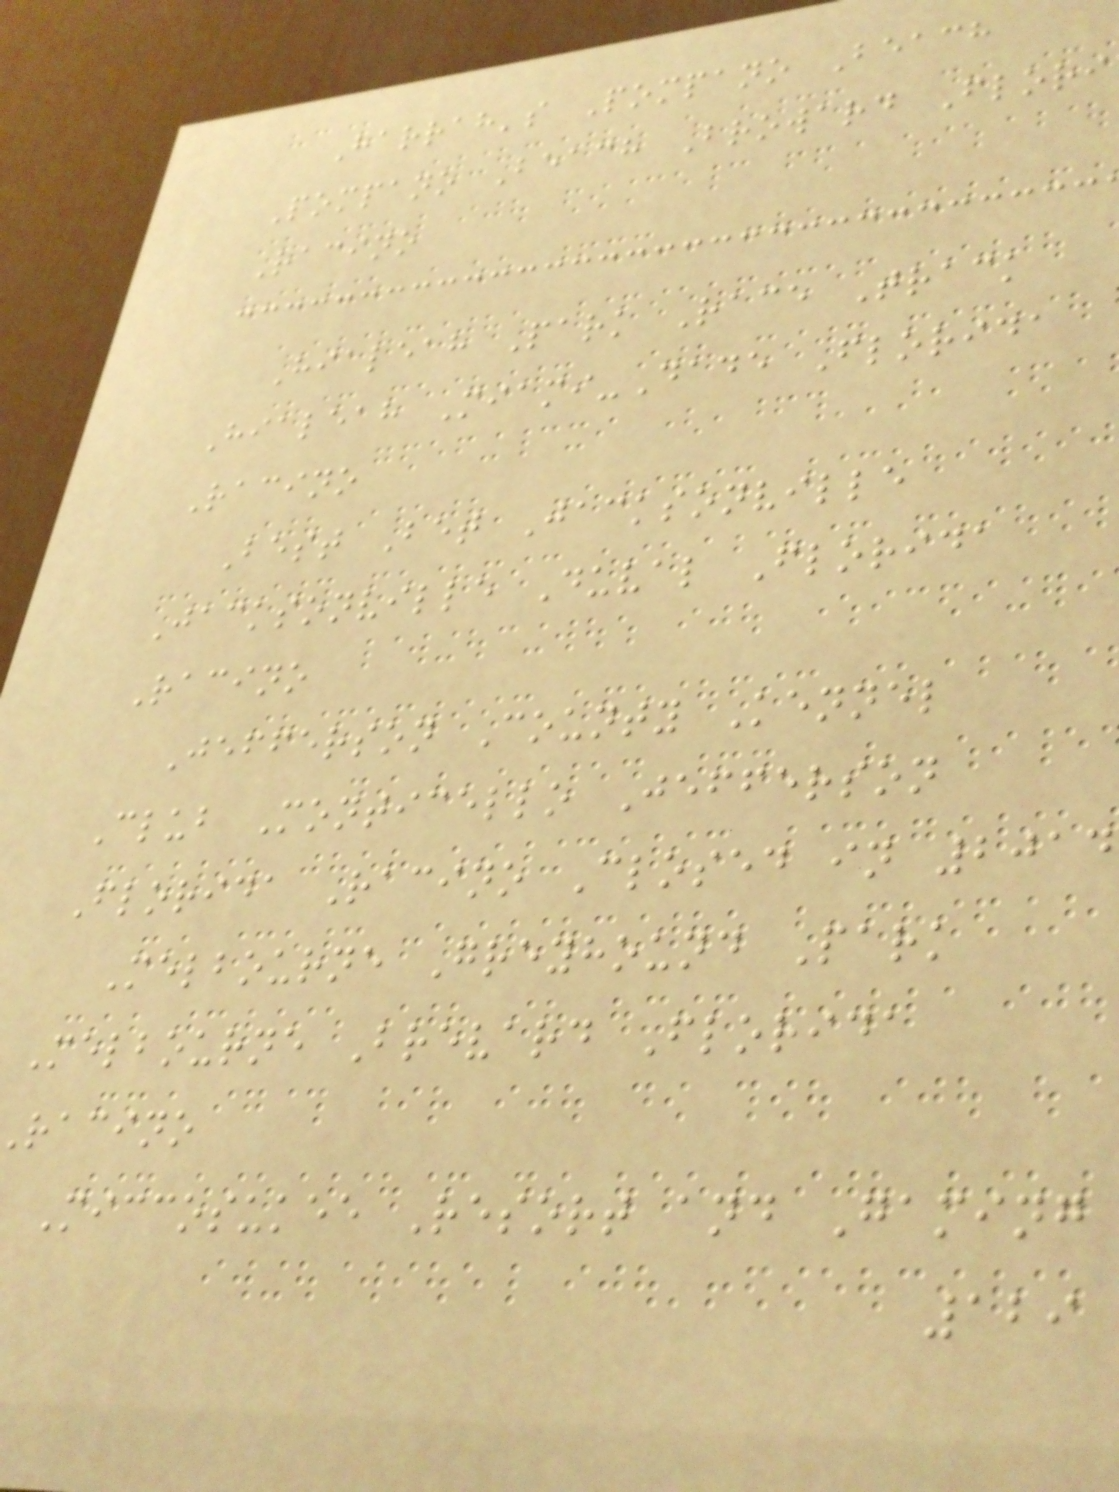Harrah's Pompano Beach
Pompano Beach Broward Flori
Racino
Hialeah Park Race Track
Hialeah Miami-Dade Florida
Racino
Best Bet Jacksonville
Jacksonville Duval Florida
Racino
Jefferson County Kennel
Club Monticello Jefferson
Florida Racino Closed in 2014
Melbourne Greyhound Park
Melbourne Brevard Florida
racino
Miccosukee Resort and Gaming
129
